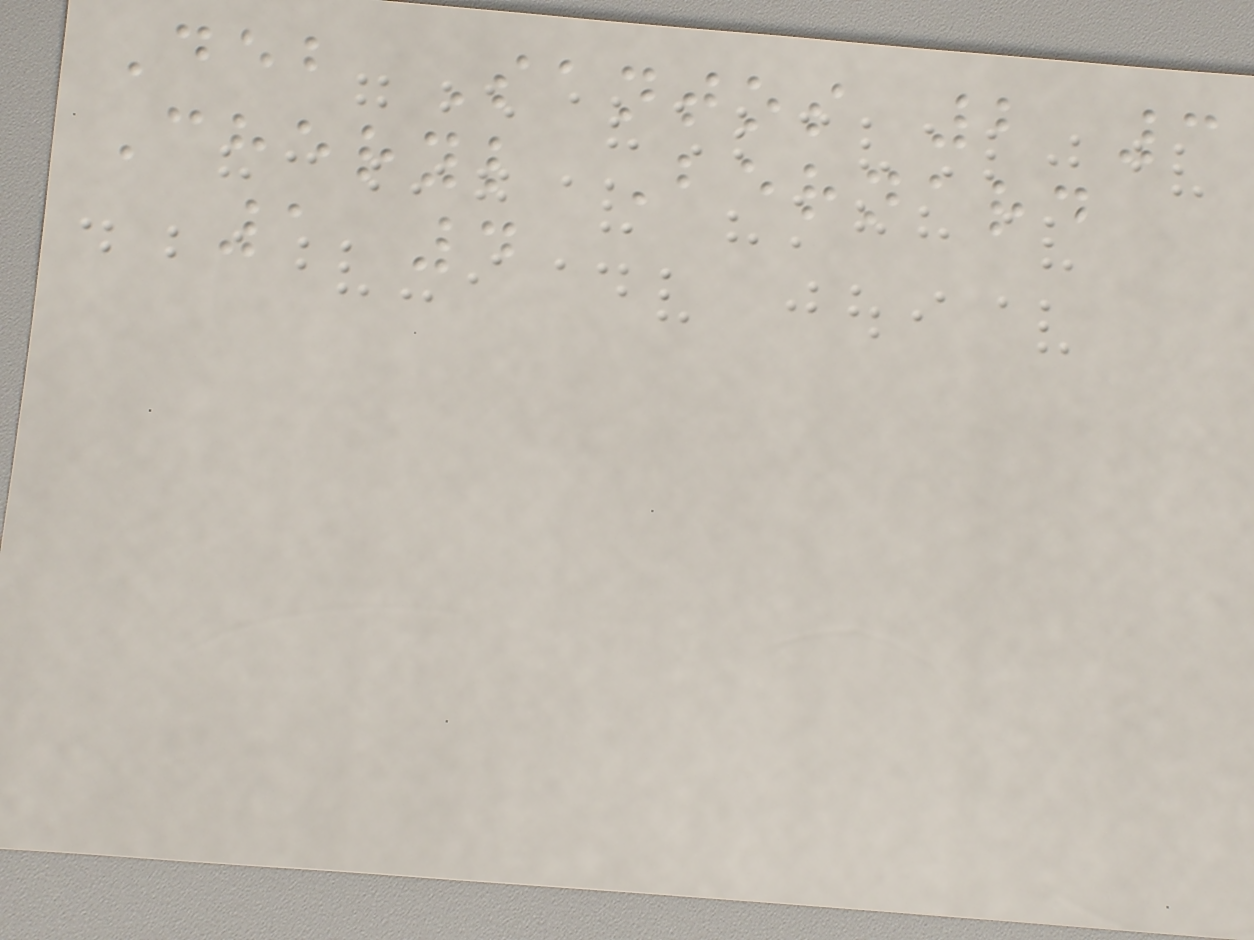Deb Santos 2 3
Cheryl Bernard
1 4
